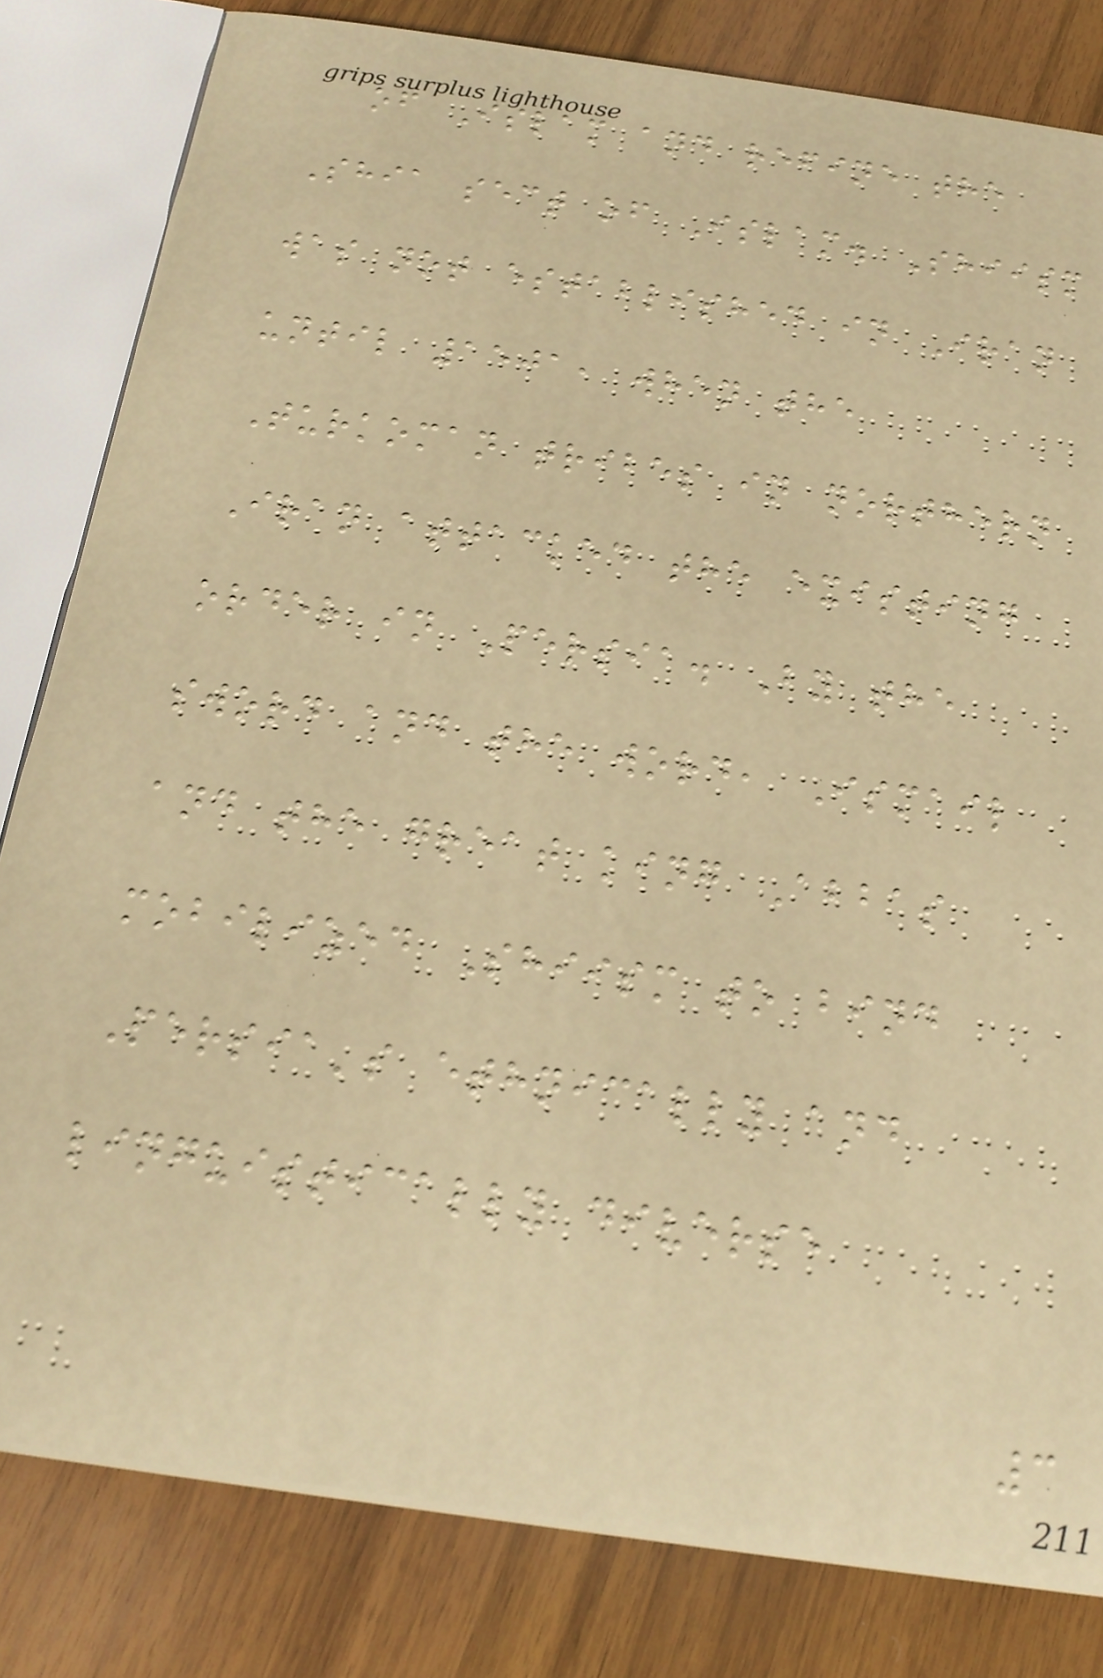of Islam and refine the
Shia sect of Islam. Shiism
was not established in Iran
until 1501, when the
Turkoman tribes in northern
Iran attacked the existing
order in Persia. By the
sword and the word, Ismail
and the great king Abbas
mobilized Shiism to bind
Persia's ethnically and
linguistically diverse
3
